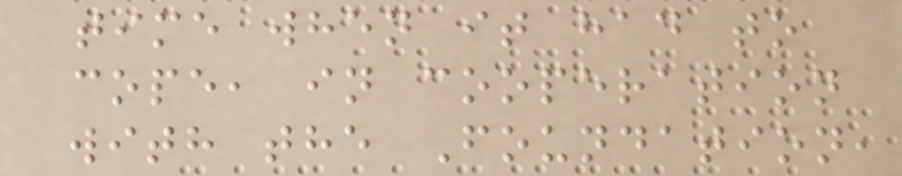time when it had to
cope, in cooperation
with the Foundation,
